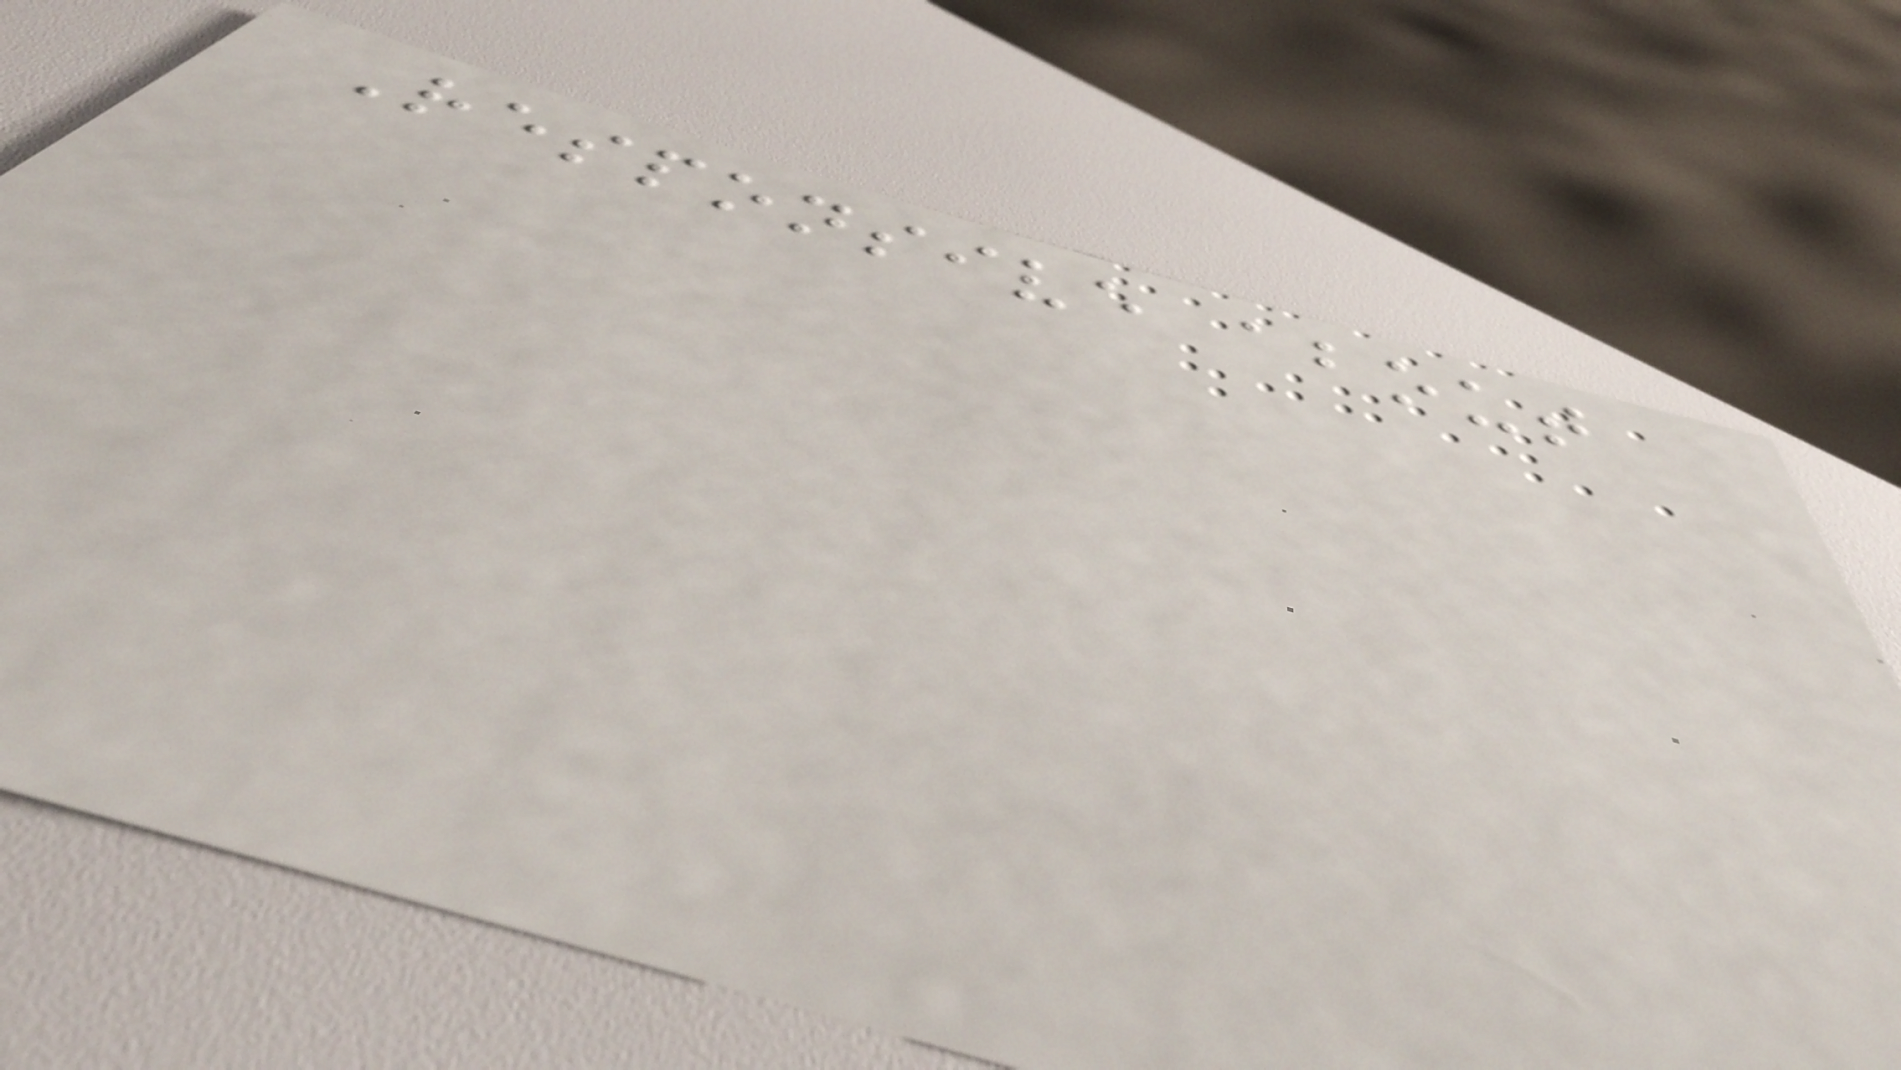Responsive about
